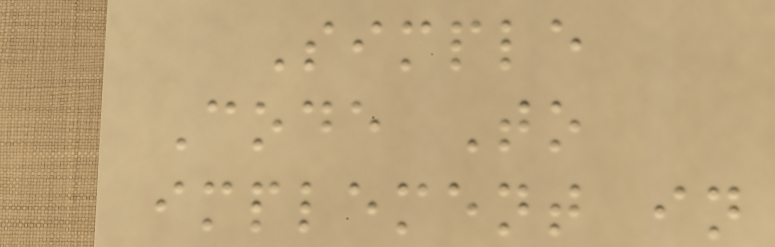Simple
Code To
implement in
